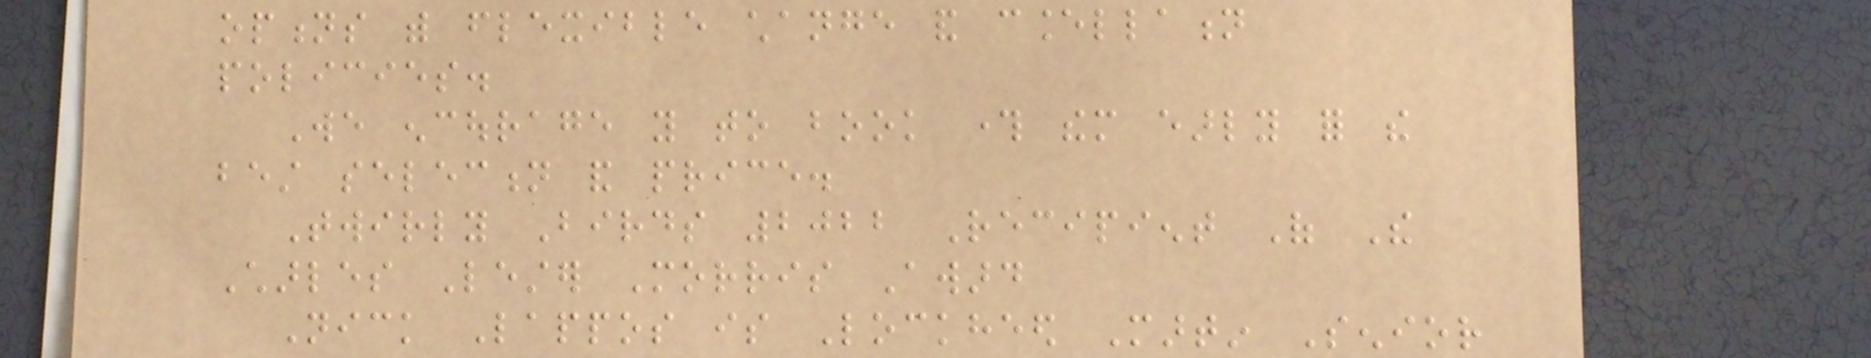options with flexible change and cancellation
policies.
We encourage you to book through them early for the
best selection and price.
Twirly Birds 2022 Recipient Of The
Charles Lester Morris Award
Nick Lappos is Lockheed Martin Senior
